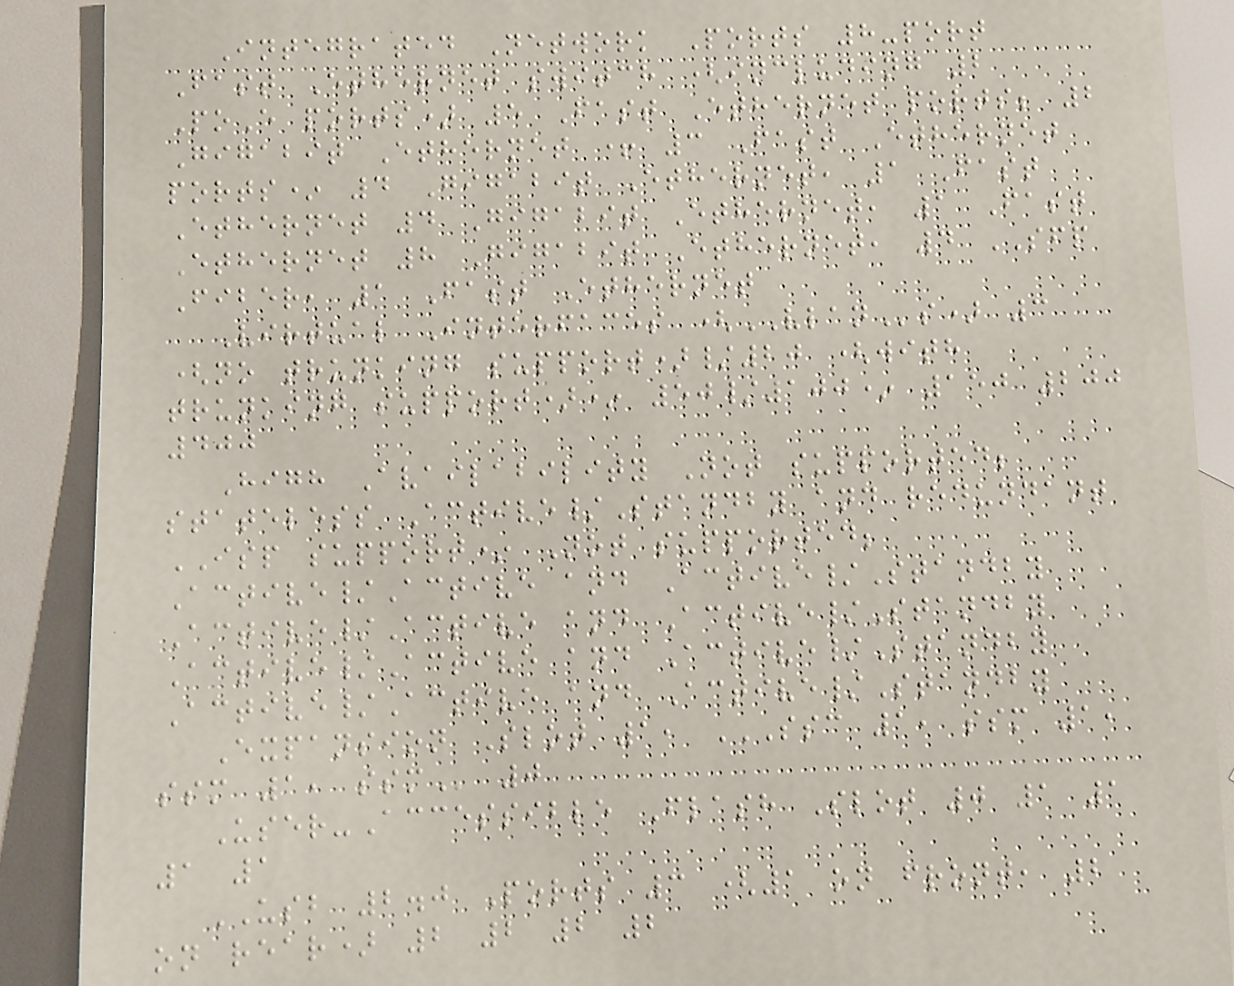Integrated Network Ports 8-port
Fast Ethernet switch (including 2
PoE ports) 5 Fast Ethernet ports; 2
Gigabit Ethernet + 3 Fast Ethernet
ports* 4 Gigabit Ethernet, 1 Fast
Ethernet 4 Gigabit Ethernet, 1 Fast
Ethernet 8 Gigabit Ethernet, 4 SFP
Fiber, 1 Fast Ethernet
Virtual Interfaces (VLANs) 3
(no trunking support)/20 (with
trunking support)* 50/100* 150 200
400
High Availability Not supported;
stateless Active/Standby and redundant
ISP support* Not supported;
Active/Active and Active/Standby
Active/Active and Active/Standby
Active/Active and Active/Standby
Active/Active and Active/Standby
Expansion Slot 1, SSC 1, SSM 1,
SSM 1, SSM 0
User-Accessible Flash Slot 0 1 1
1 1
USB 2.0 Ports 3 (1 on front, 2
on rear) 2 2 2 2
